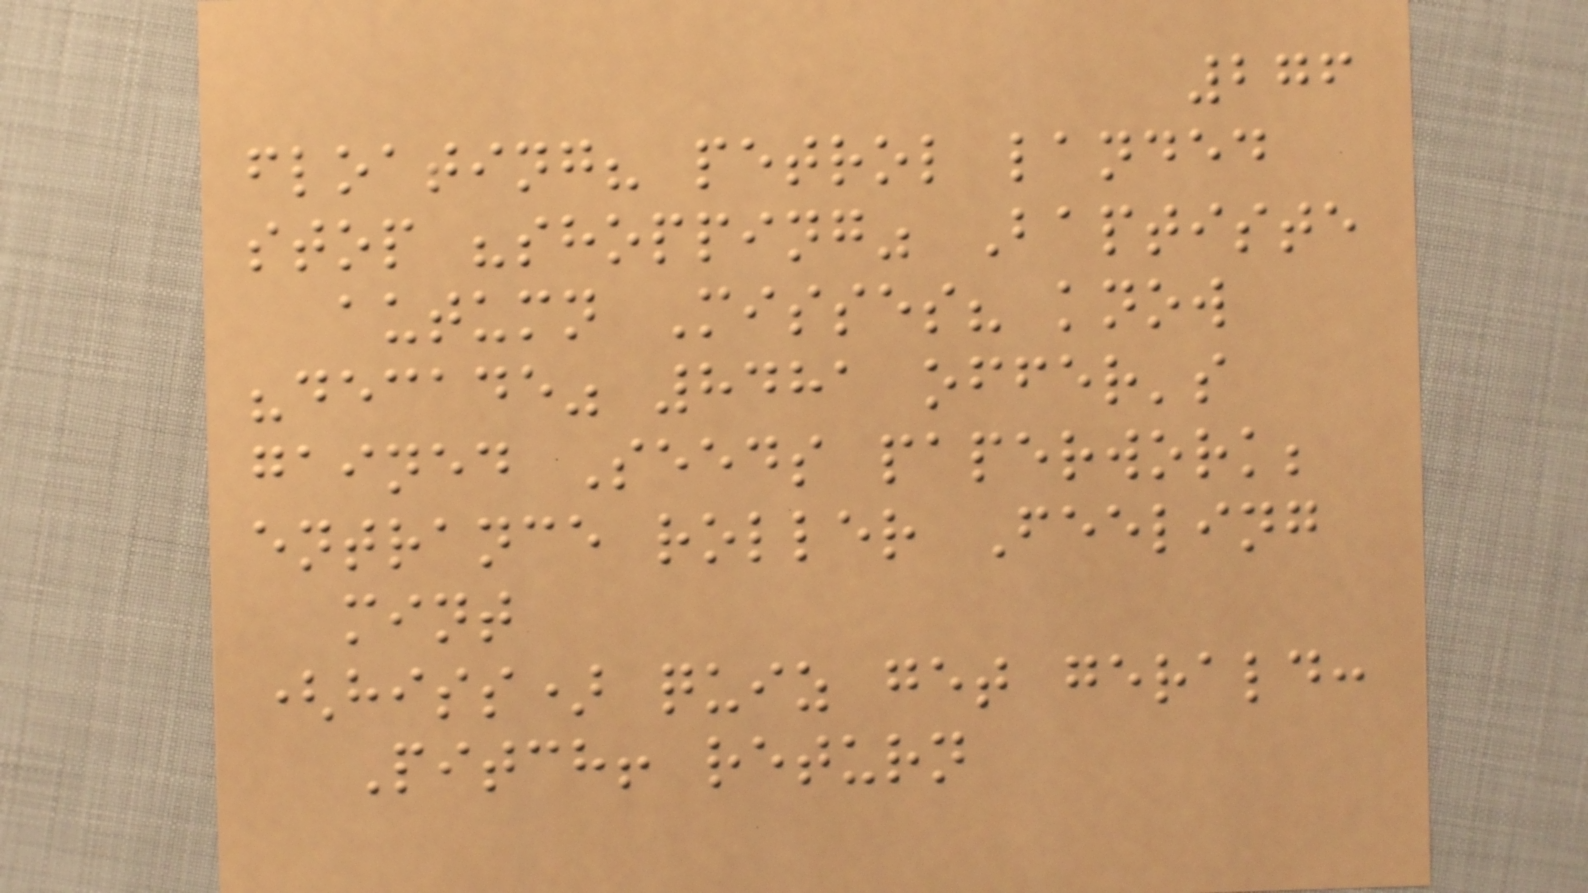276
floating? petrol landed
stop "shopping" Baptiste
autumn Misses? know
"decade" 8481 offer's
gained Seeds paperwork;
entrance roller Feeling
mint
(hiss) quiz get gerald:
Pitch! return
